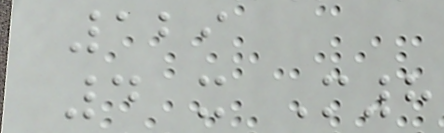129
4 x M8
